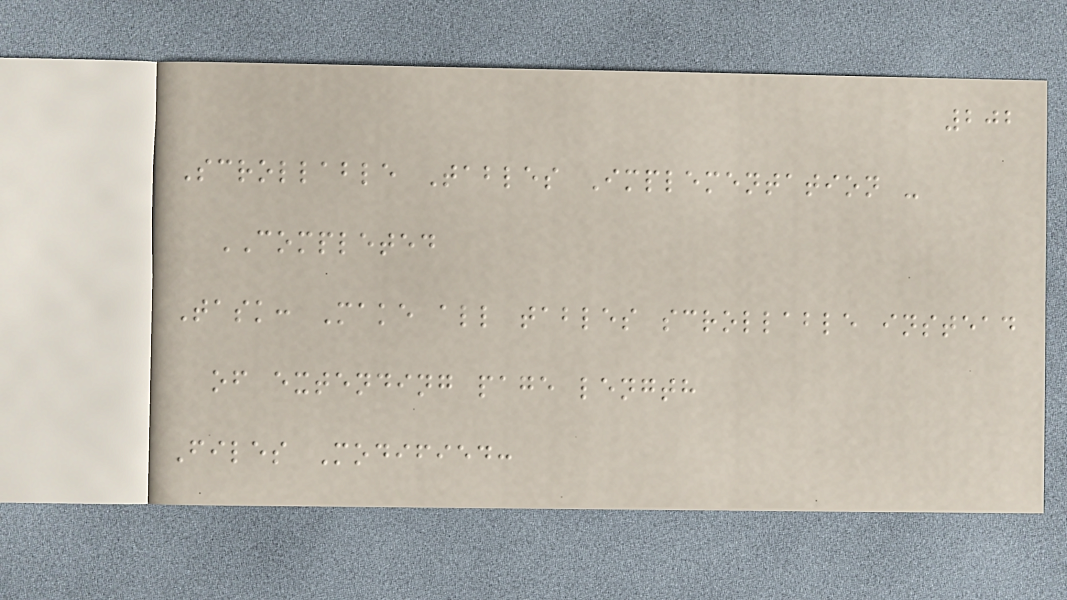202
Scrollable Tables Implementation -
COMPLETED
Task: Make all tables scrollable instead
of extending page length
Files Modified:
